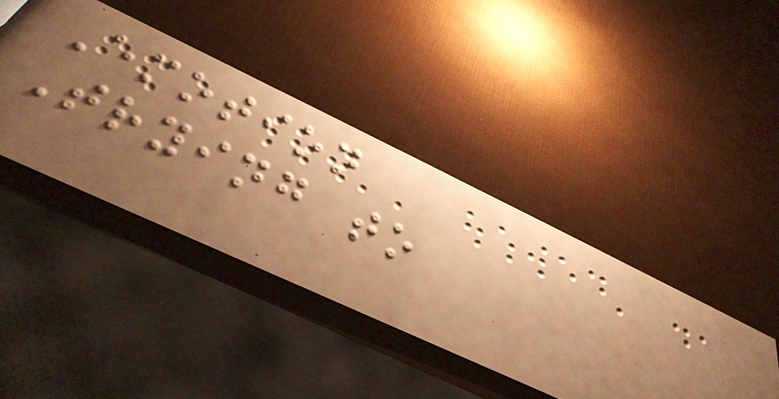Emotion
Trying to
